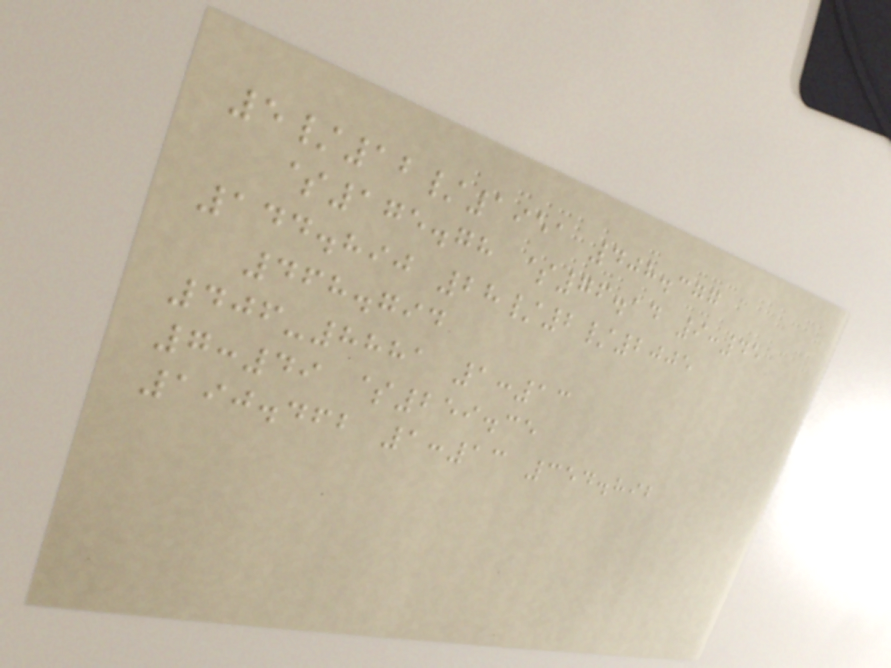5/12/1951 408.377
$175.78 $76.14 9:45
144.890 28/2/2005
468.794
406-8881 1:13
7:49 $259.35
190.462 1:13 354.892
